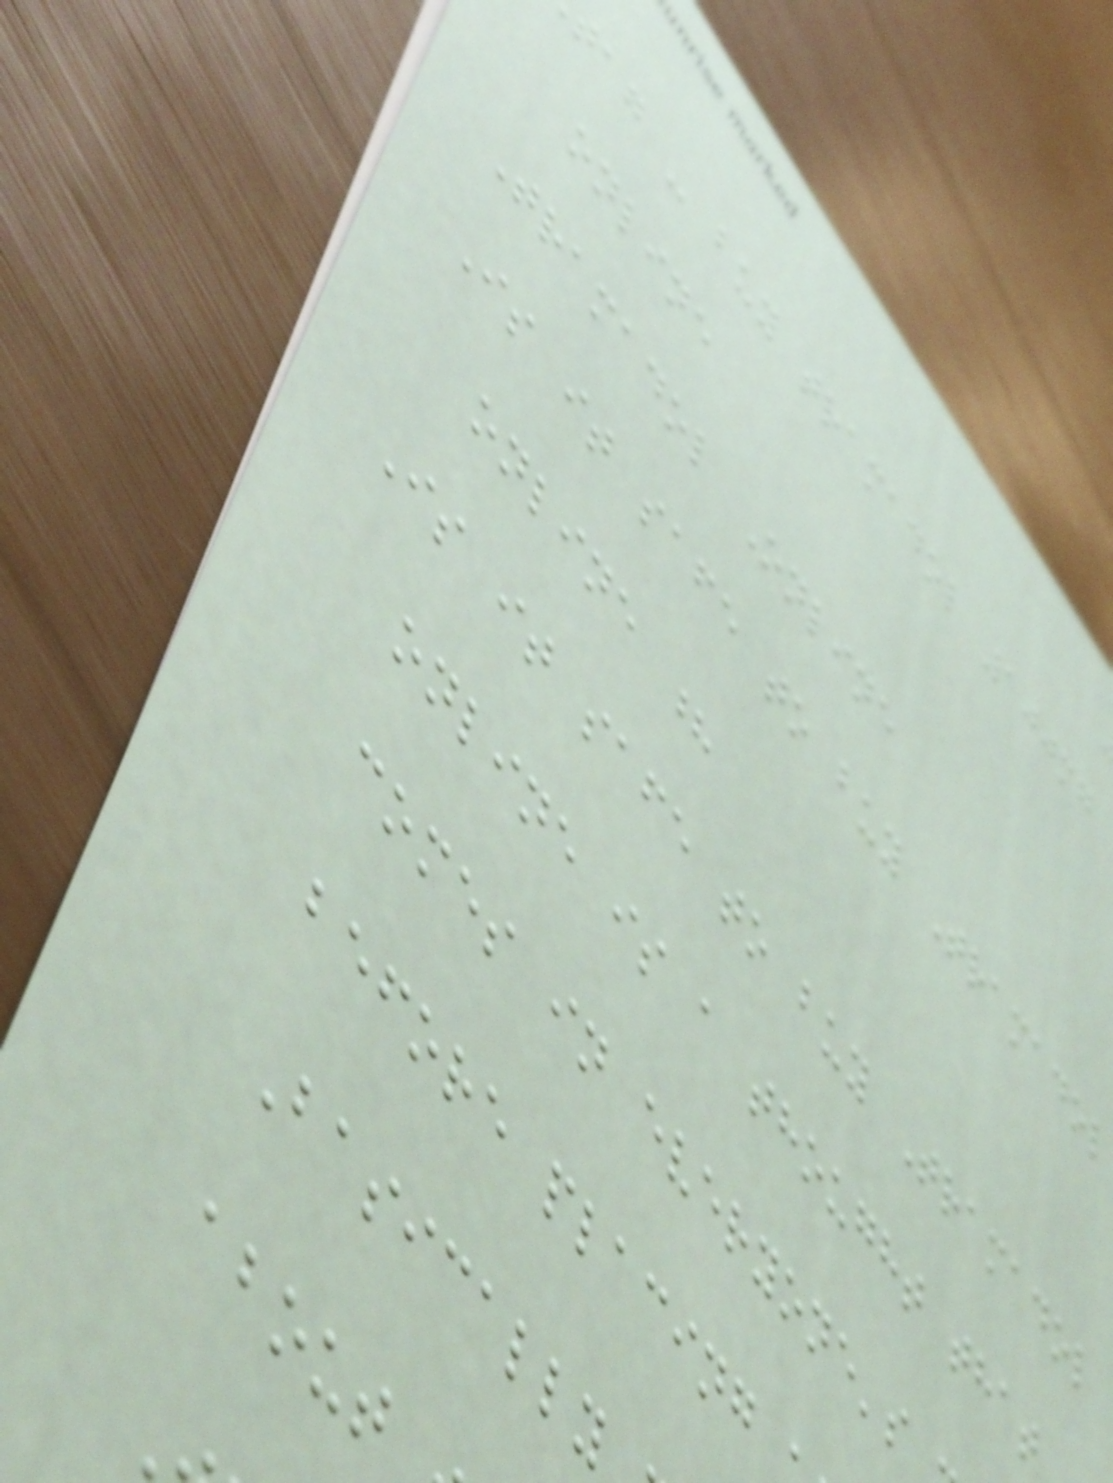tag - buy tramadol 100mg
online
Tramadol Online
Is it safe to buy Tramadol
online ?
Is it safe to buy Tramadol
online is a thought that
comes in everyone's
before placing
Basically
about
